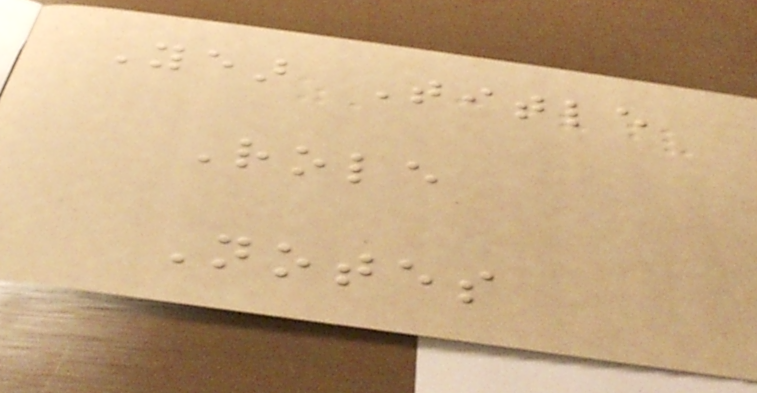Year Title
Role
Notes
